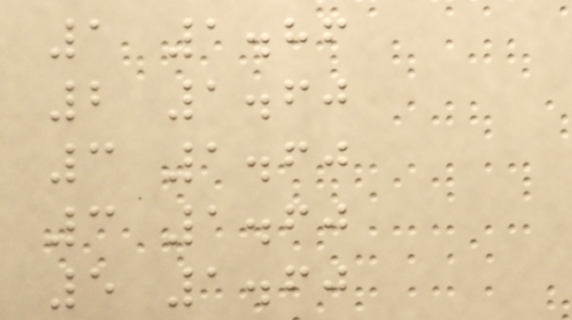1 1.86
2 1.60
3 1.60
3 1.60
5 1.60
